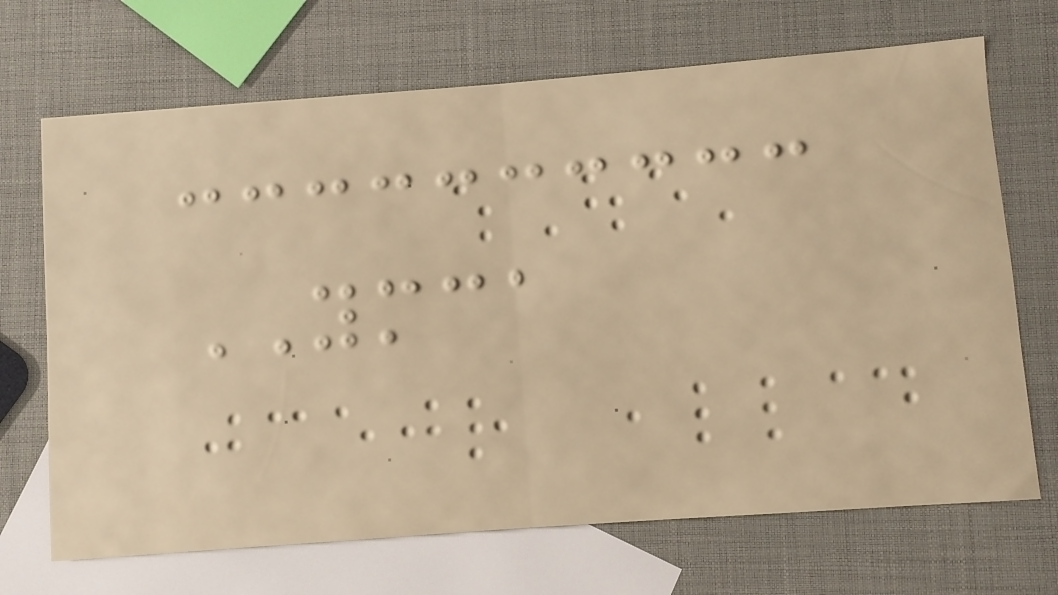YMCA
